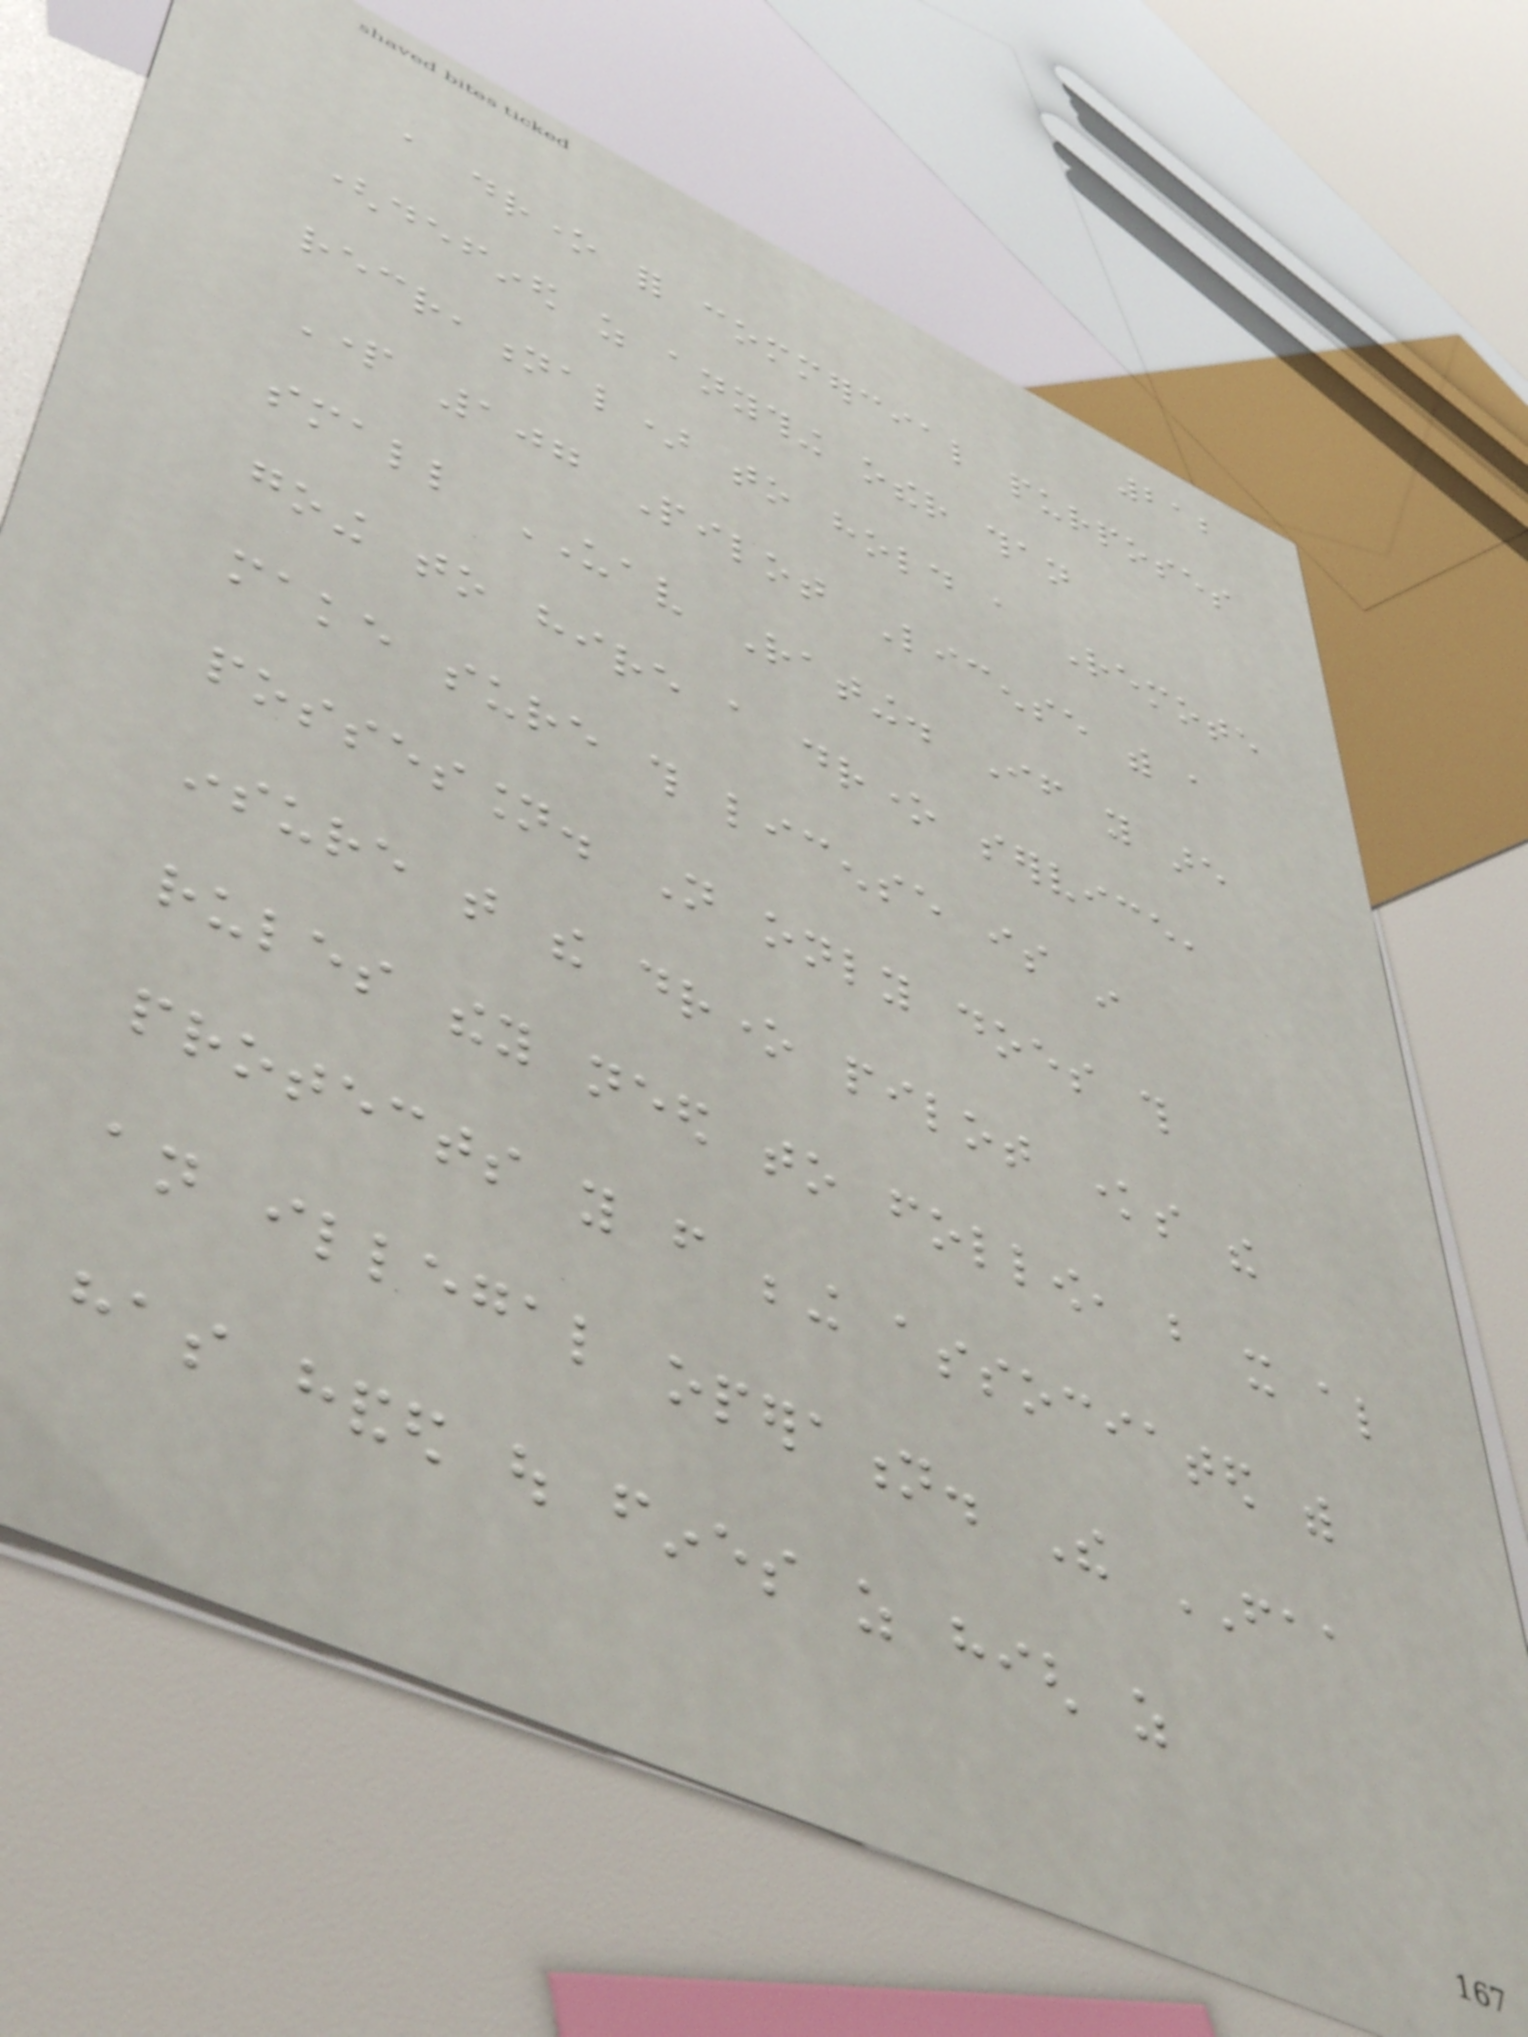212
a drone for commercial purposes
(defined as anything other than
recreational) to hold a Remote
Part 107 Pilot License with a
small UAV Rating. If you are
going to hire a drone service,
make sure this license is in
possession. Not only does this
insure that the drone pilot knows the
rules they need to follow, but it also
protects you from being associated with
an illegal operation. The FAA
has handed out fines as high as
